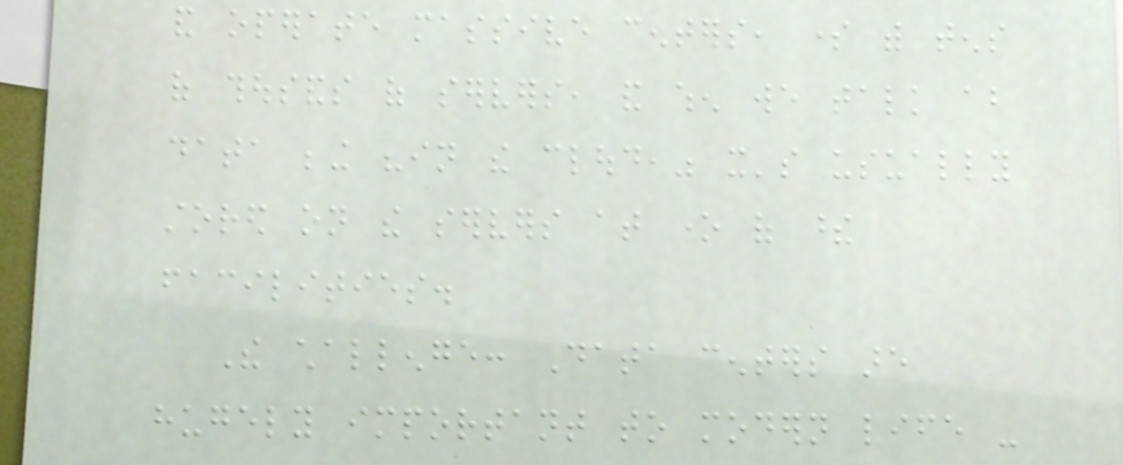and operate massive centers, some with tens
of thousands of servers, and when we talk about
data being "in the cloud," it's usually
stored on the servers at one of these
facilities.
The challenge: Data centers are
hugely important to modern life -
